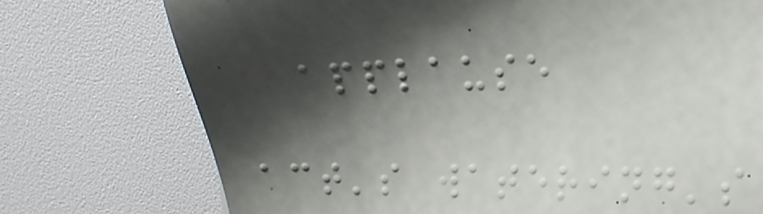applause
act's watering's
